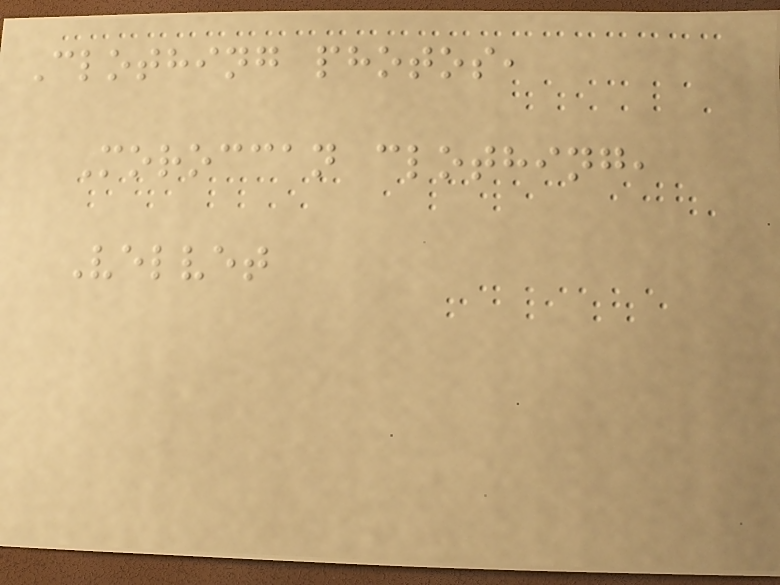Clothing photos,
Moroccan clothing,
Velvet
